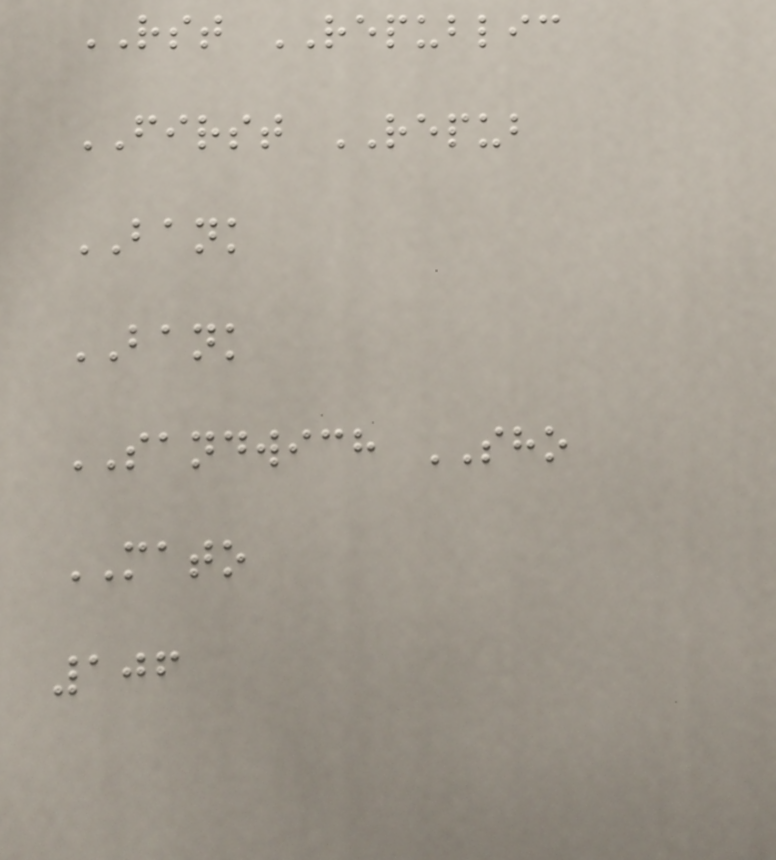RST REPUBLIC
FIRST REPUB
BANK
BANK
SANDWICH SHO
MATO
106
